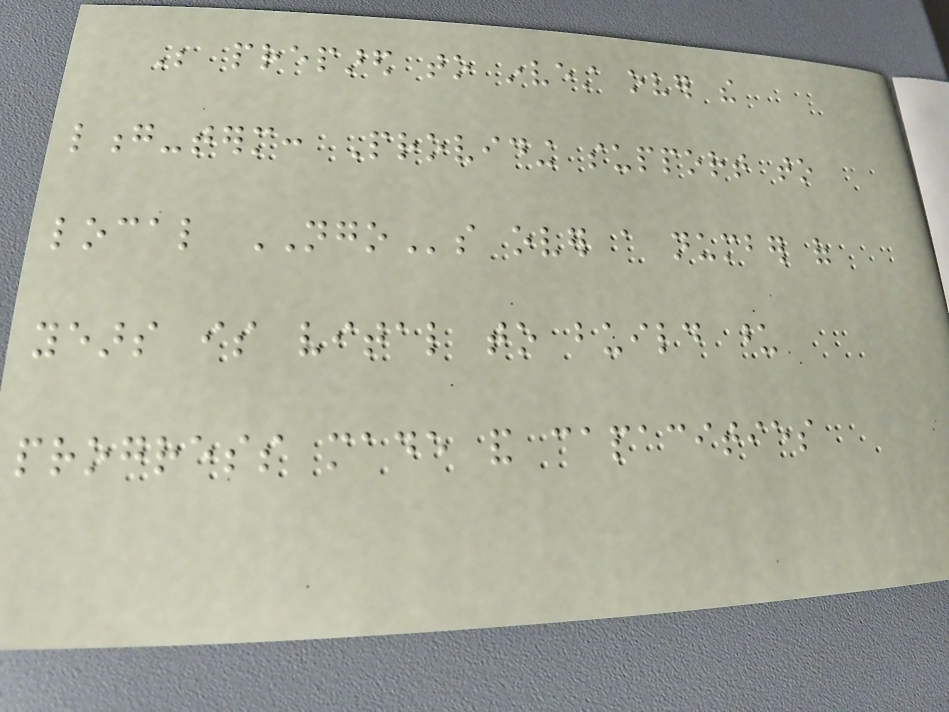Be prepared to invest over the
long-term: Providing support to
local NGOs over a number of
years is vital to build upon
progress made and capacities
